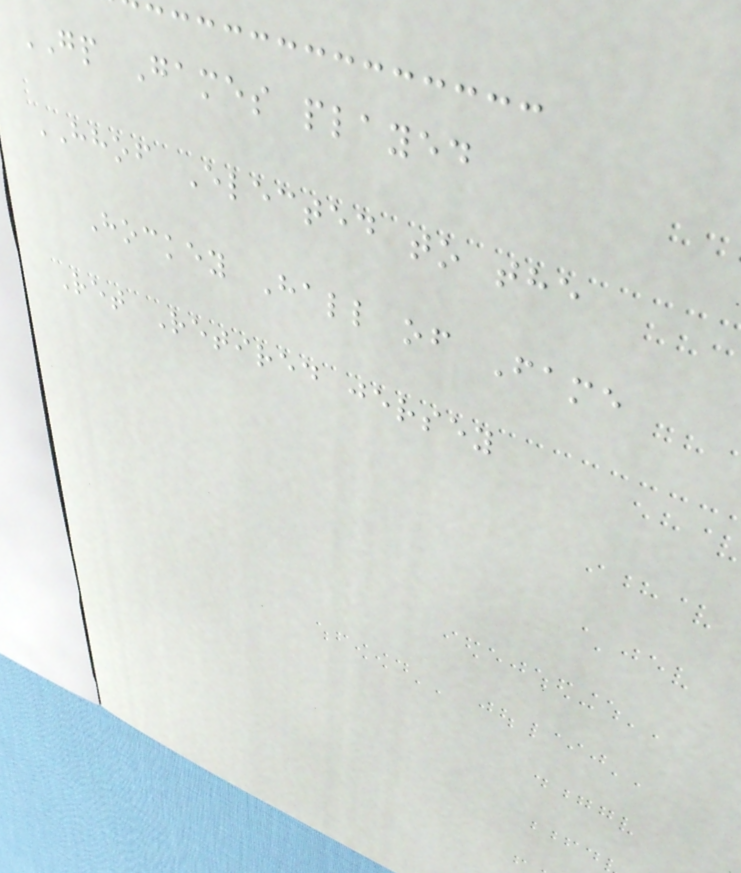GP Games played
HHOF Elected to the
Hockey Hall of Fame
Ret Retired jersey
